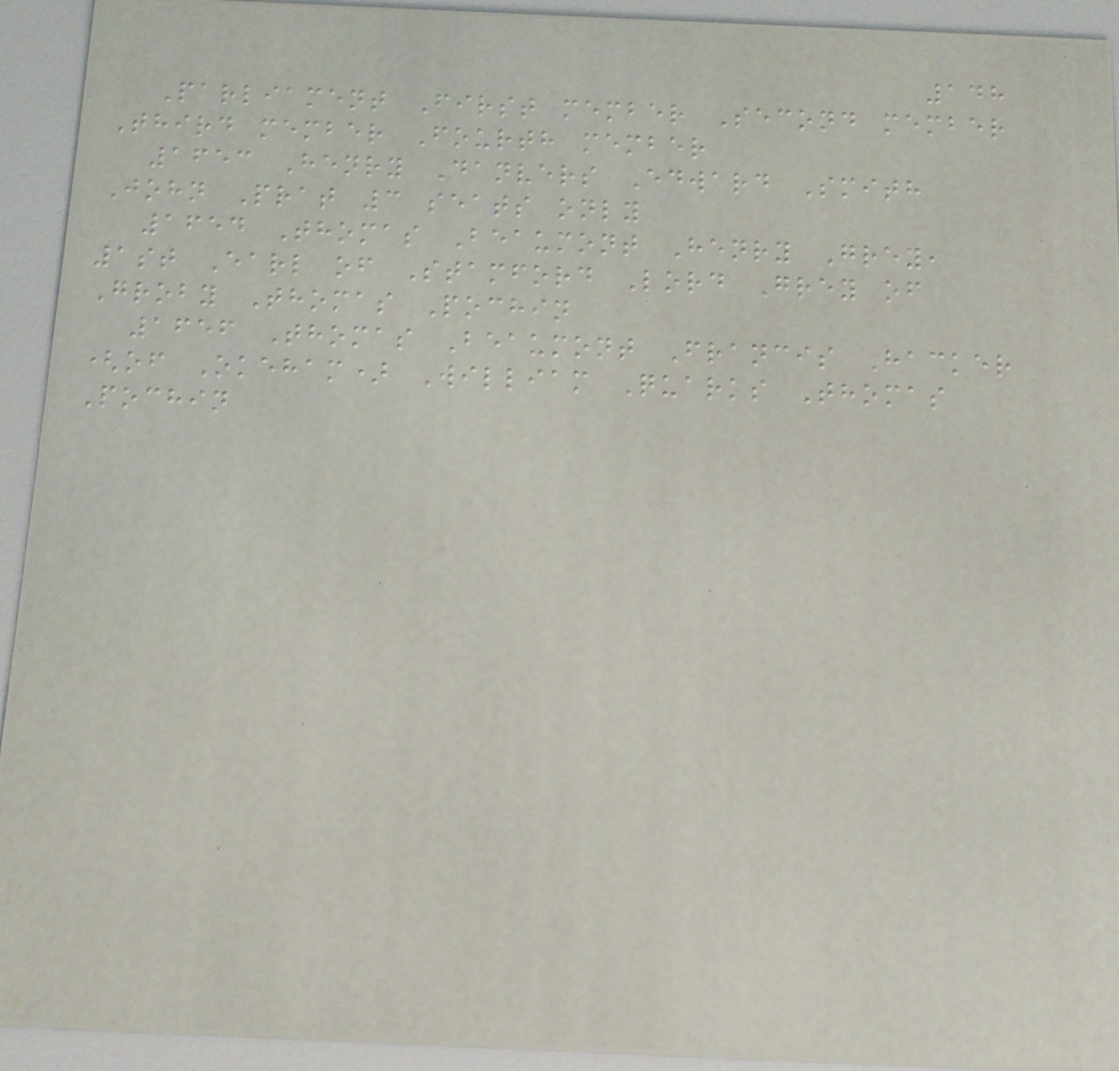148
Parliament First member Second member
Third member Fourth member
1653 Henry Danvers Edward Smith
John Prat 3 seats only
1654 Thomas Beaumont Henry Grey,
1st Earl of Stamford Lord Grey of
Groby Thomas Pochin
1656 Thomas Beaumont Francis Hacker
(of Okeham) William Quarks Thomas
Pochin
